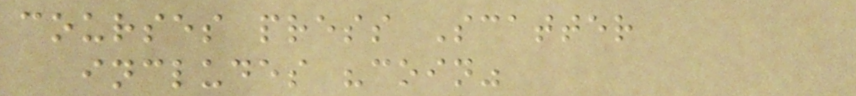courses press Scatter
includes "coin"
